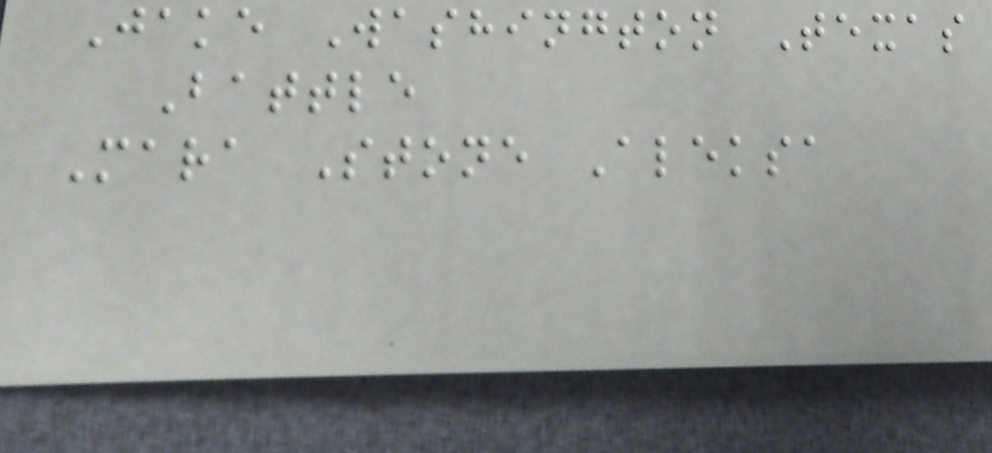Jake Washington Texas
Battle
Mara Stone Aleksa
